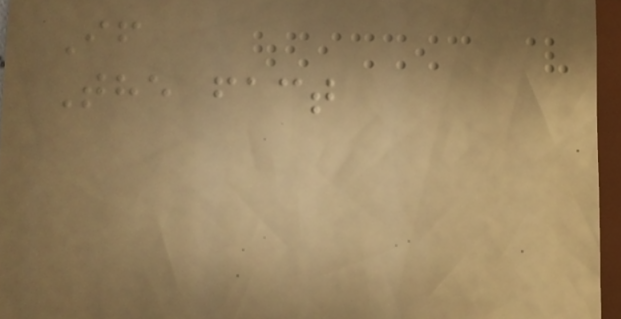If
The fact
